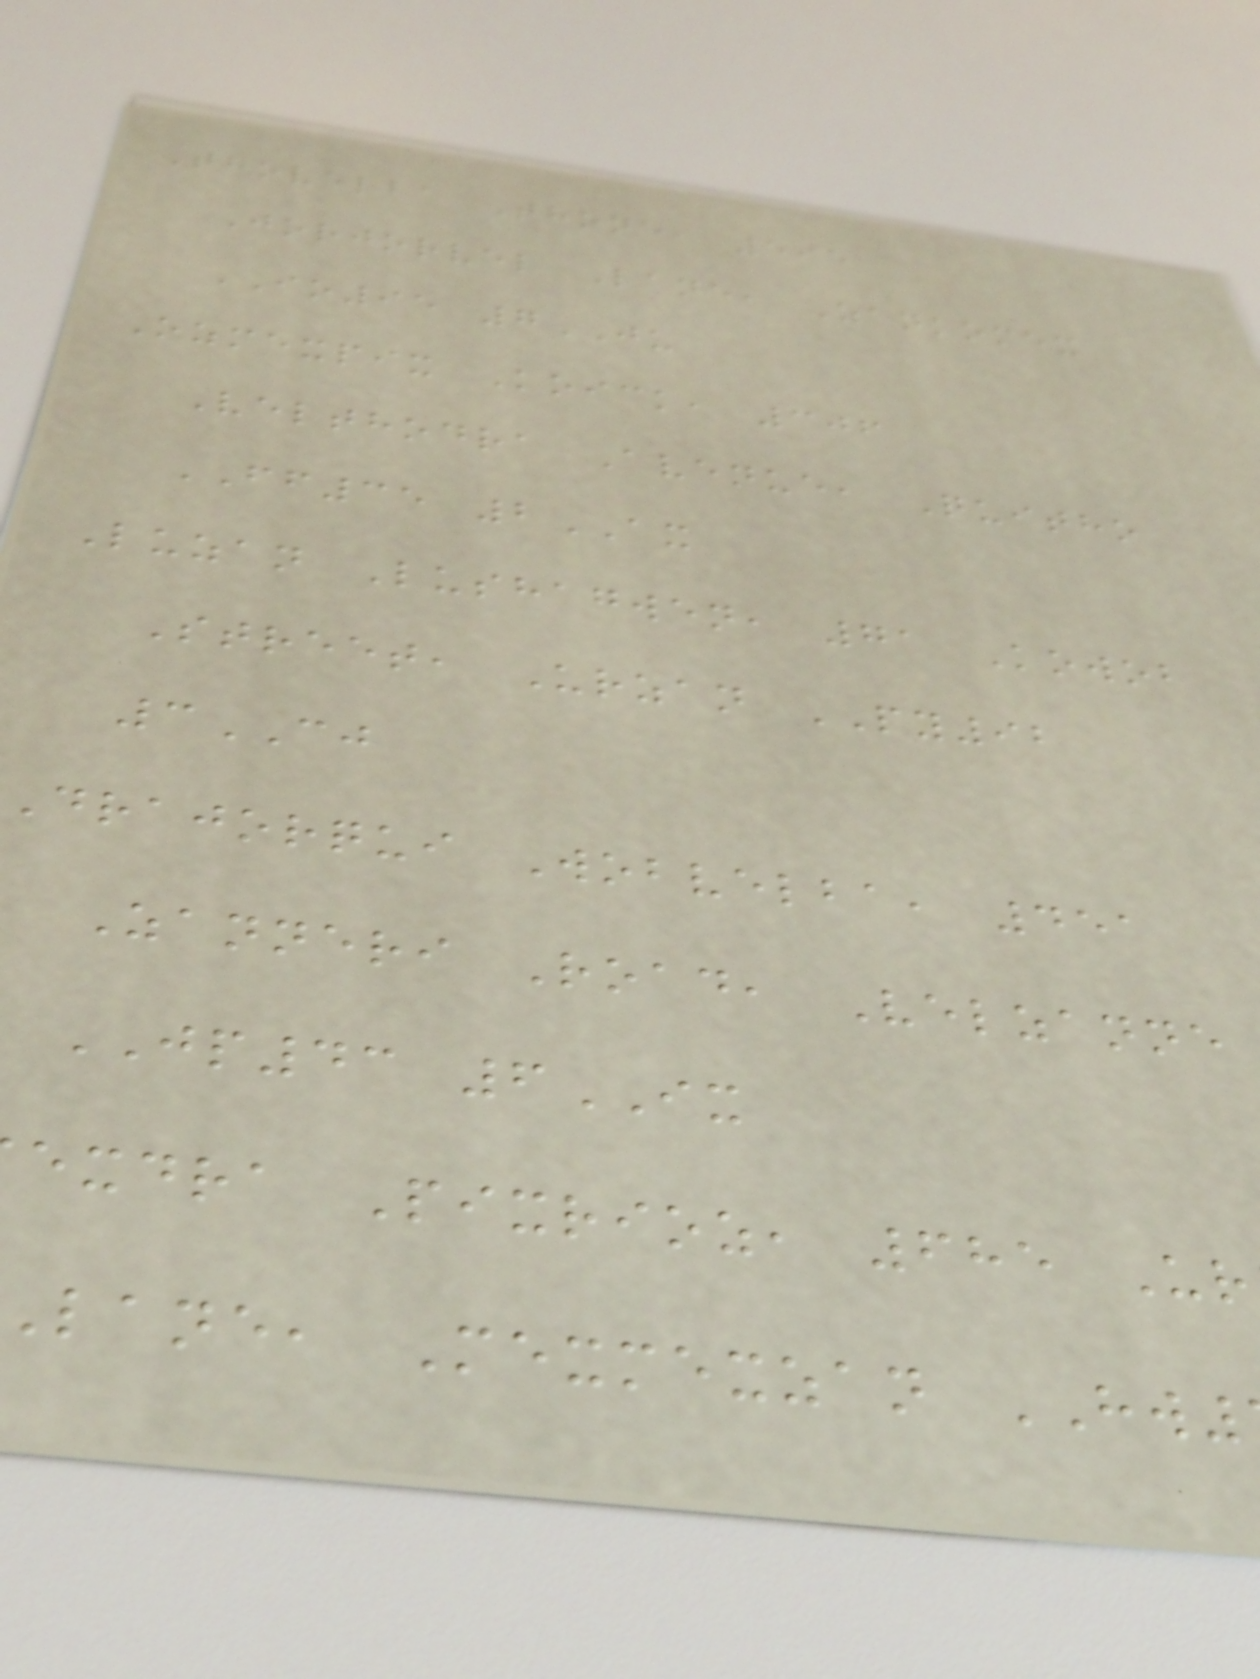Thovelba Thone, 595
Jorjorvel Lane, Zankomex
IO95 7JU
Ozmexpix Koick, 306
Velthodra Avenue, Quitho
FF35 2AX
Luzan Lushagwen, 71 Kowob
Street, Urzan PY92
3CJ
Drajorqui Wobvelba, 451
Zanneri Road, Velzanne
JP43 6IX
exdra Pixrioz, 685 Ur
lane, Mexmexzan HW
